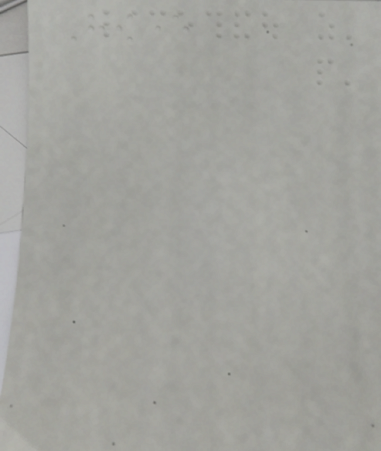However
